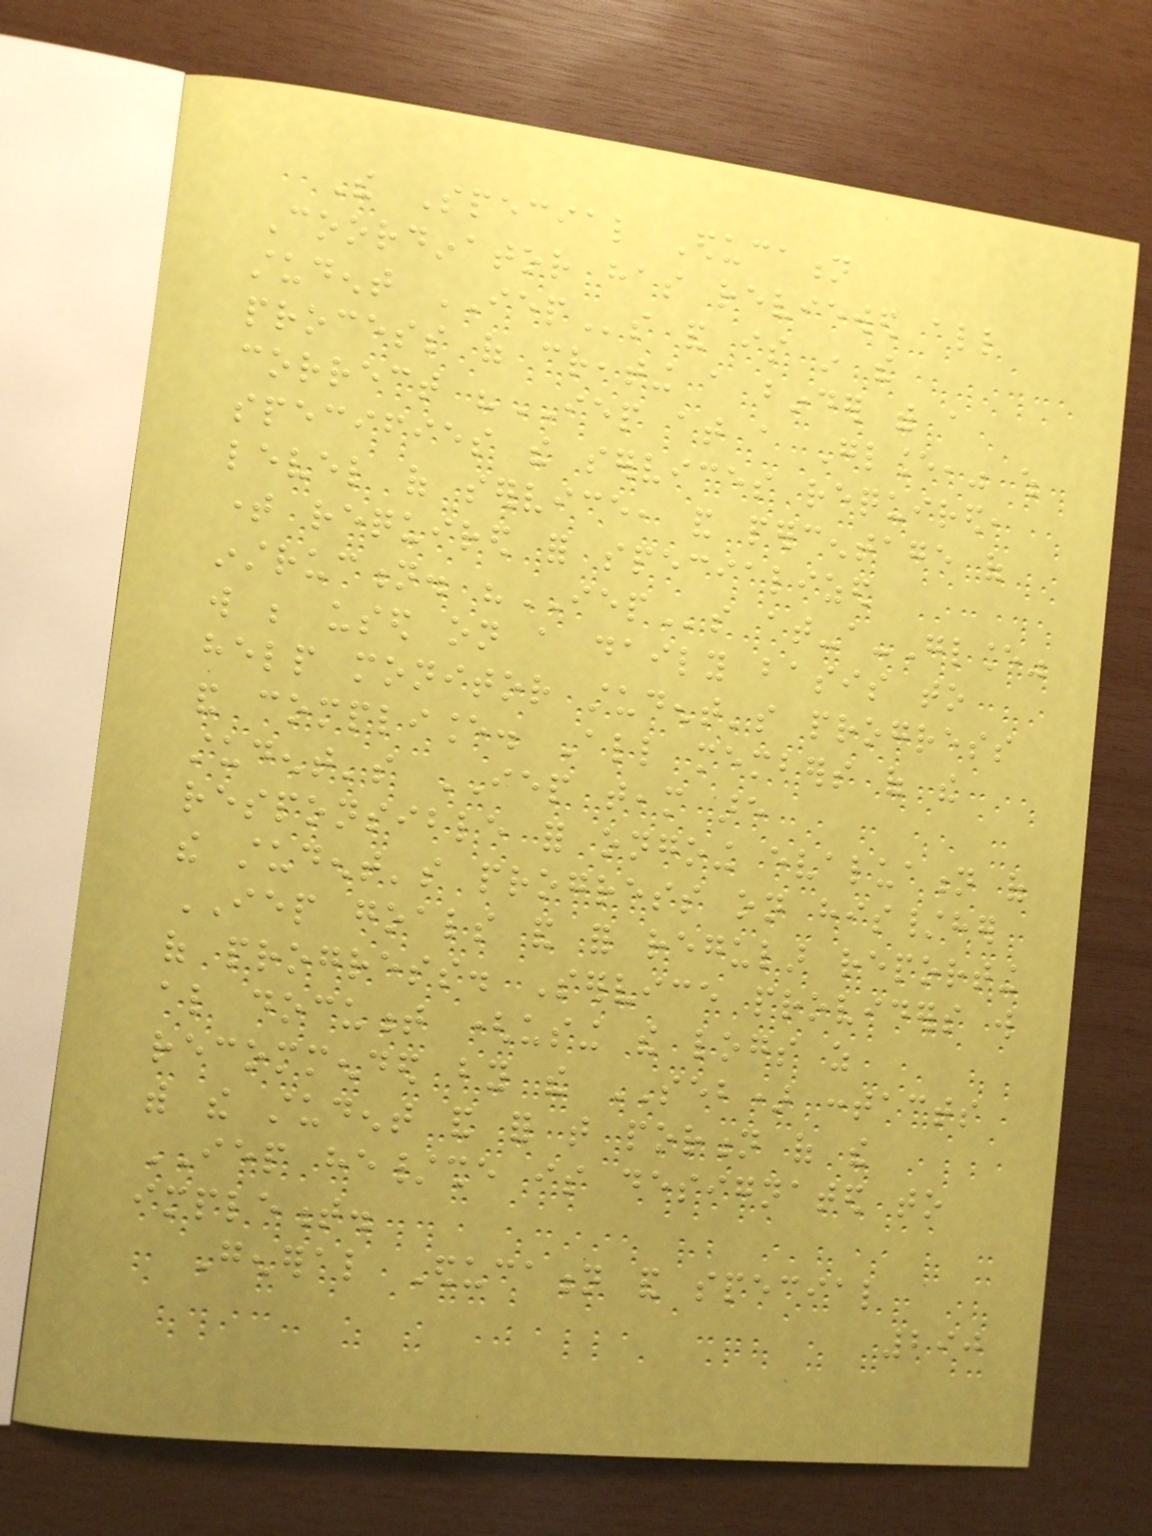The Special Education
Coordinator has reviewed all
student IEPs and is in the
process of creating a binder with a
correct "IEP at a Glance," which
specifies the services required,
level of service, and percentage of
time required for specialized
instruction. "IEPs at-a-Glance"
will be used on a daily basis to
help monitor student's progress
and compliance. All members of the
student's IEP team are
responsible for ongoing evaluation of
the student's progress on his/her
IEP goals and for regular reporting
of progress. Service providers will
also document (using the logs as
recommended by the SEB) contacts
with the student and for that portion of the
IEP he/she is designated to
implement.
General Education and special
290
